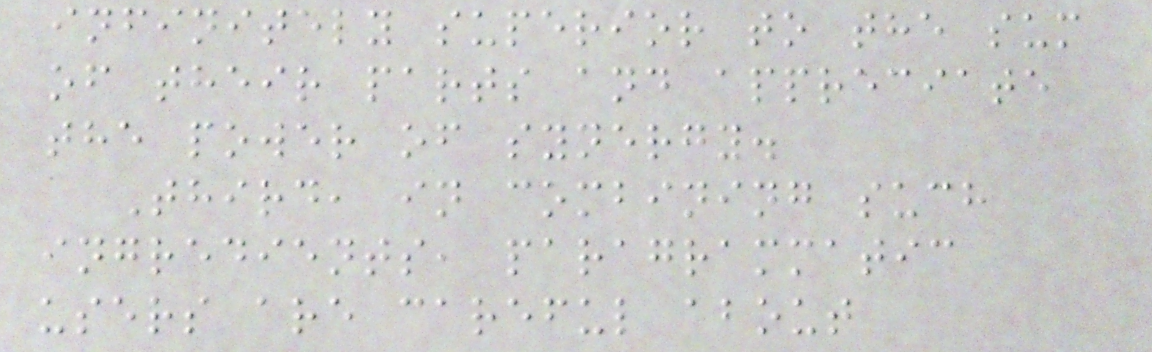infinitely superior to the sum
of their parts and appreciate
the power of synergy.
Third, in combining such
ingredients, paragrammatic
users are careful about
